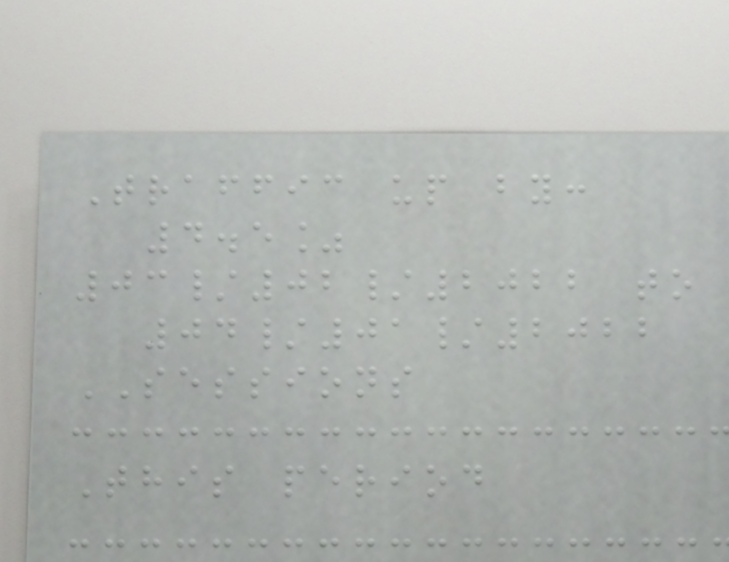Traffic up by:
4.5%
03/02/2022 to
04/01/2022
SESSIONS
This period
